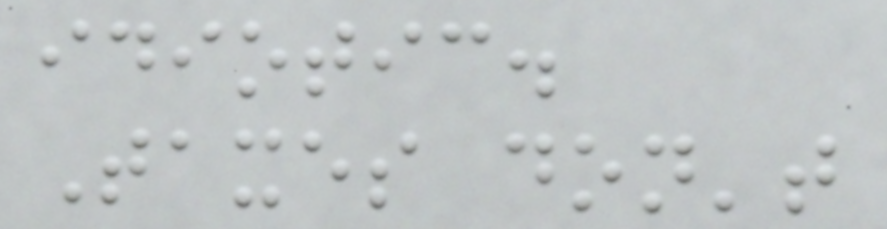idiotic.
Taxes don't
